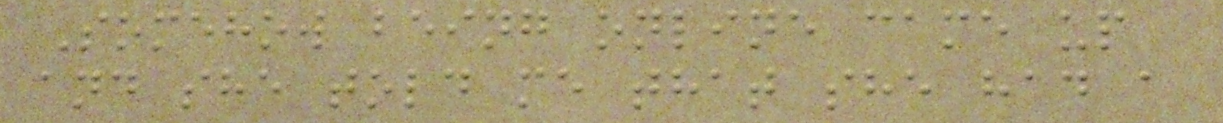Somehow being online came up
and she told me that she had a
